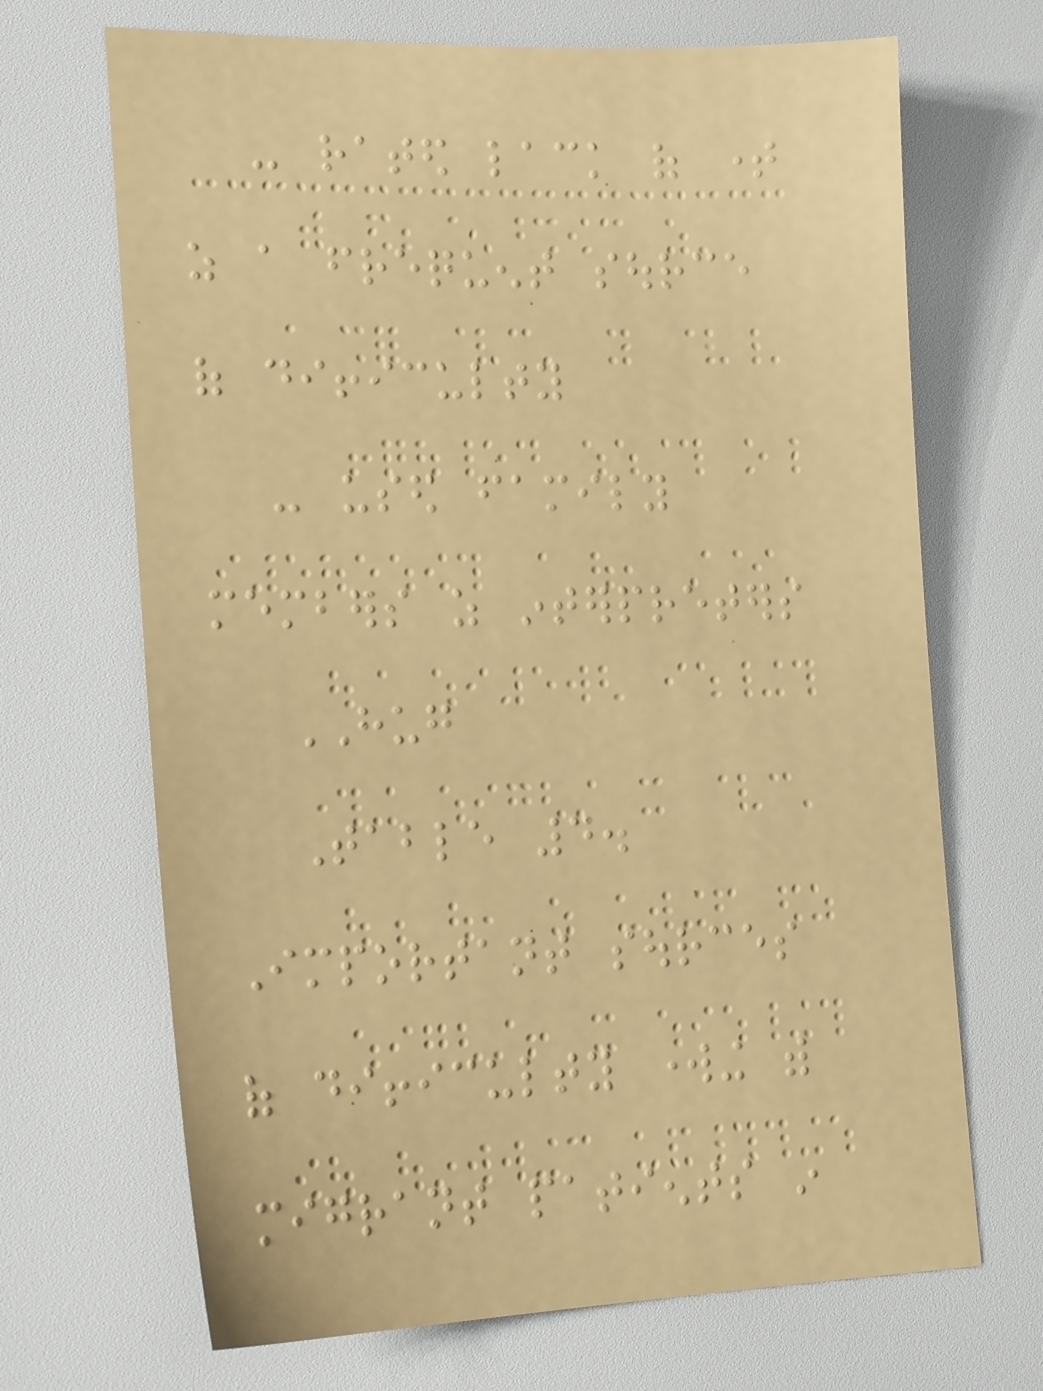- rated lack of time
as a frequent source
of difficulty
- used family
members as interpreters
HUG
Table 4.
Important sources
of difficulty working with
migrant patients in
